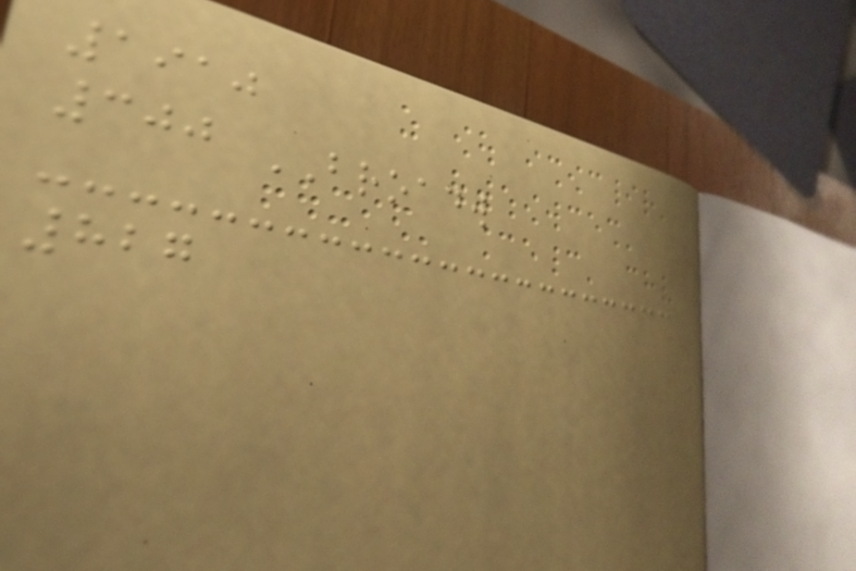1910
300 BROADW
827
